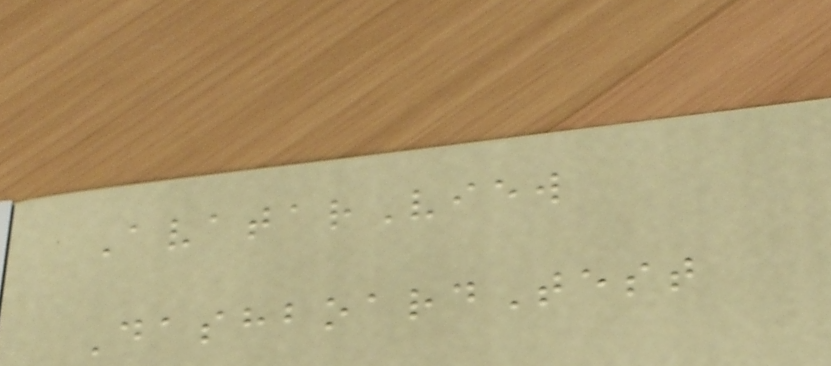AvatarView
DashboardTest
